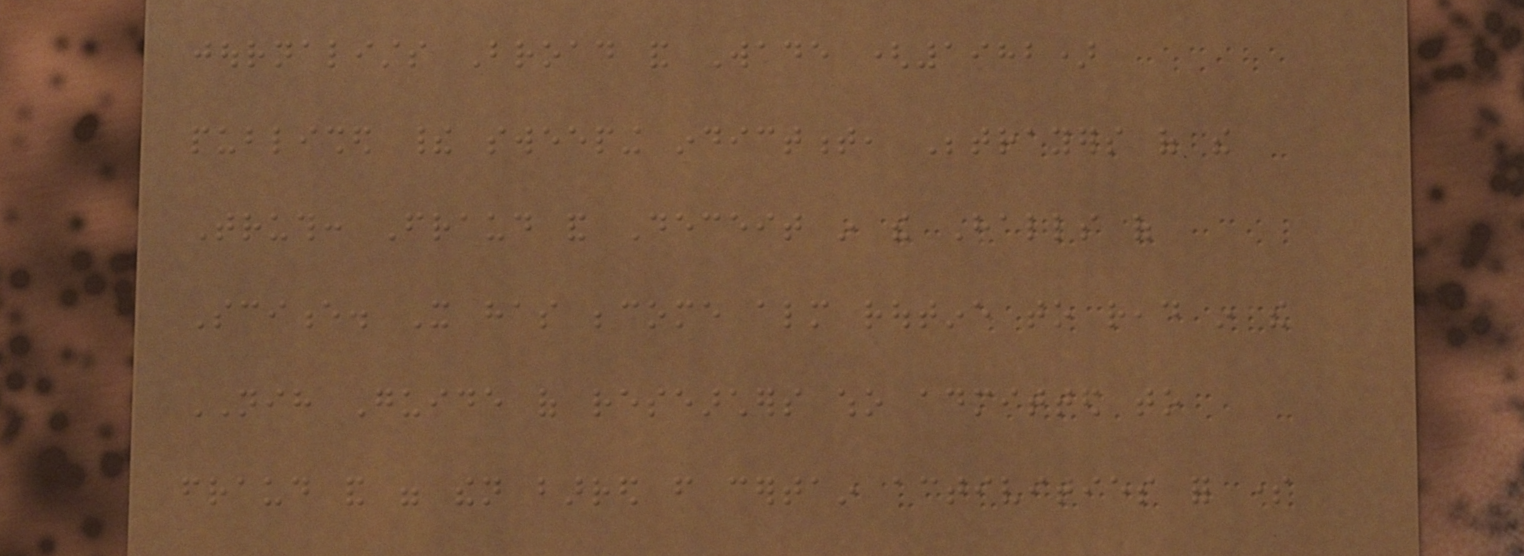journalists Broad and Wade (1982)
published their sweeping indictment, Betrayers of the
Truth: Fraud and Deceit in the Halls of
Science. It has become almost routine to read in the
NIH Guide of researchers who admitted to
fraud and were then barred from certain activities for some
